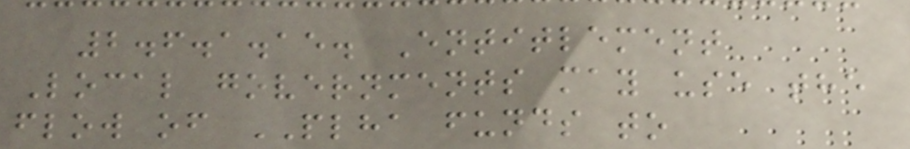2.6.1.15. Entitlement
Local governments may use the
flow of PLHA funds to
